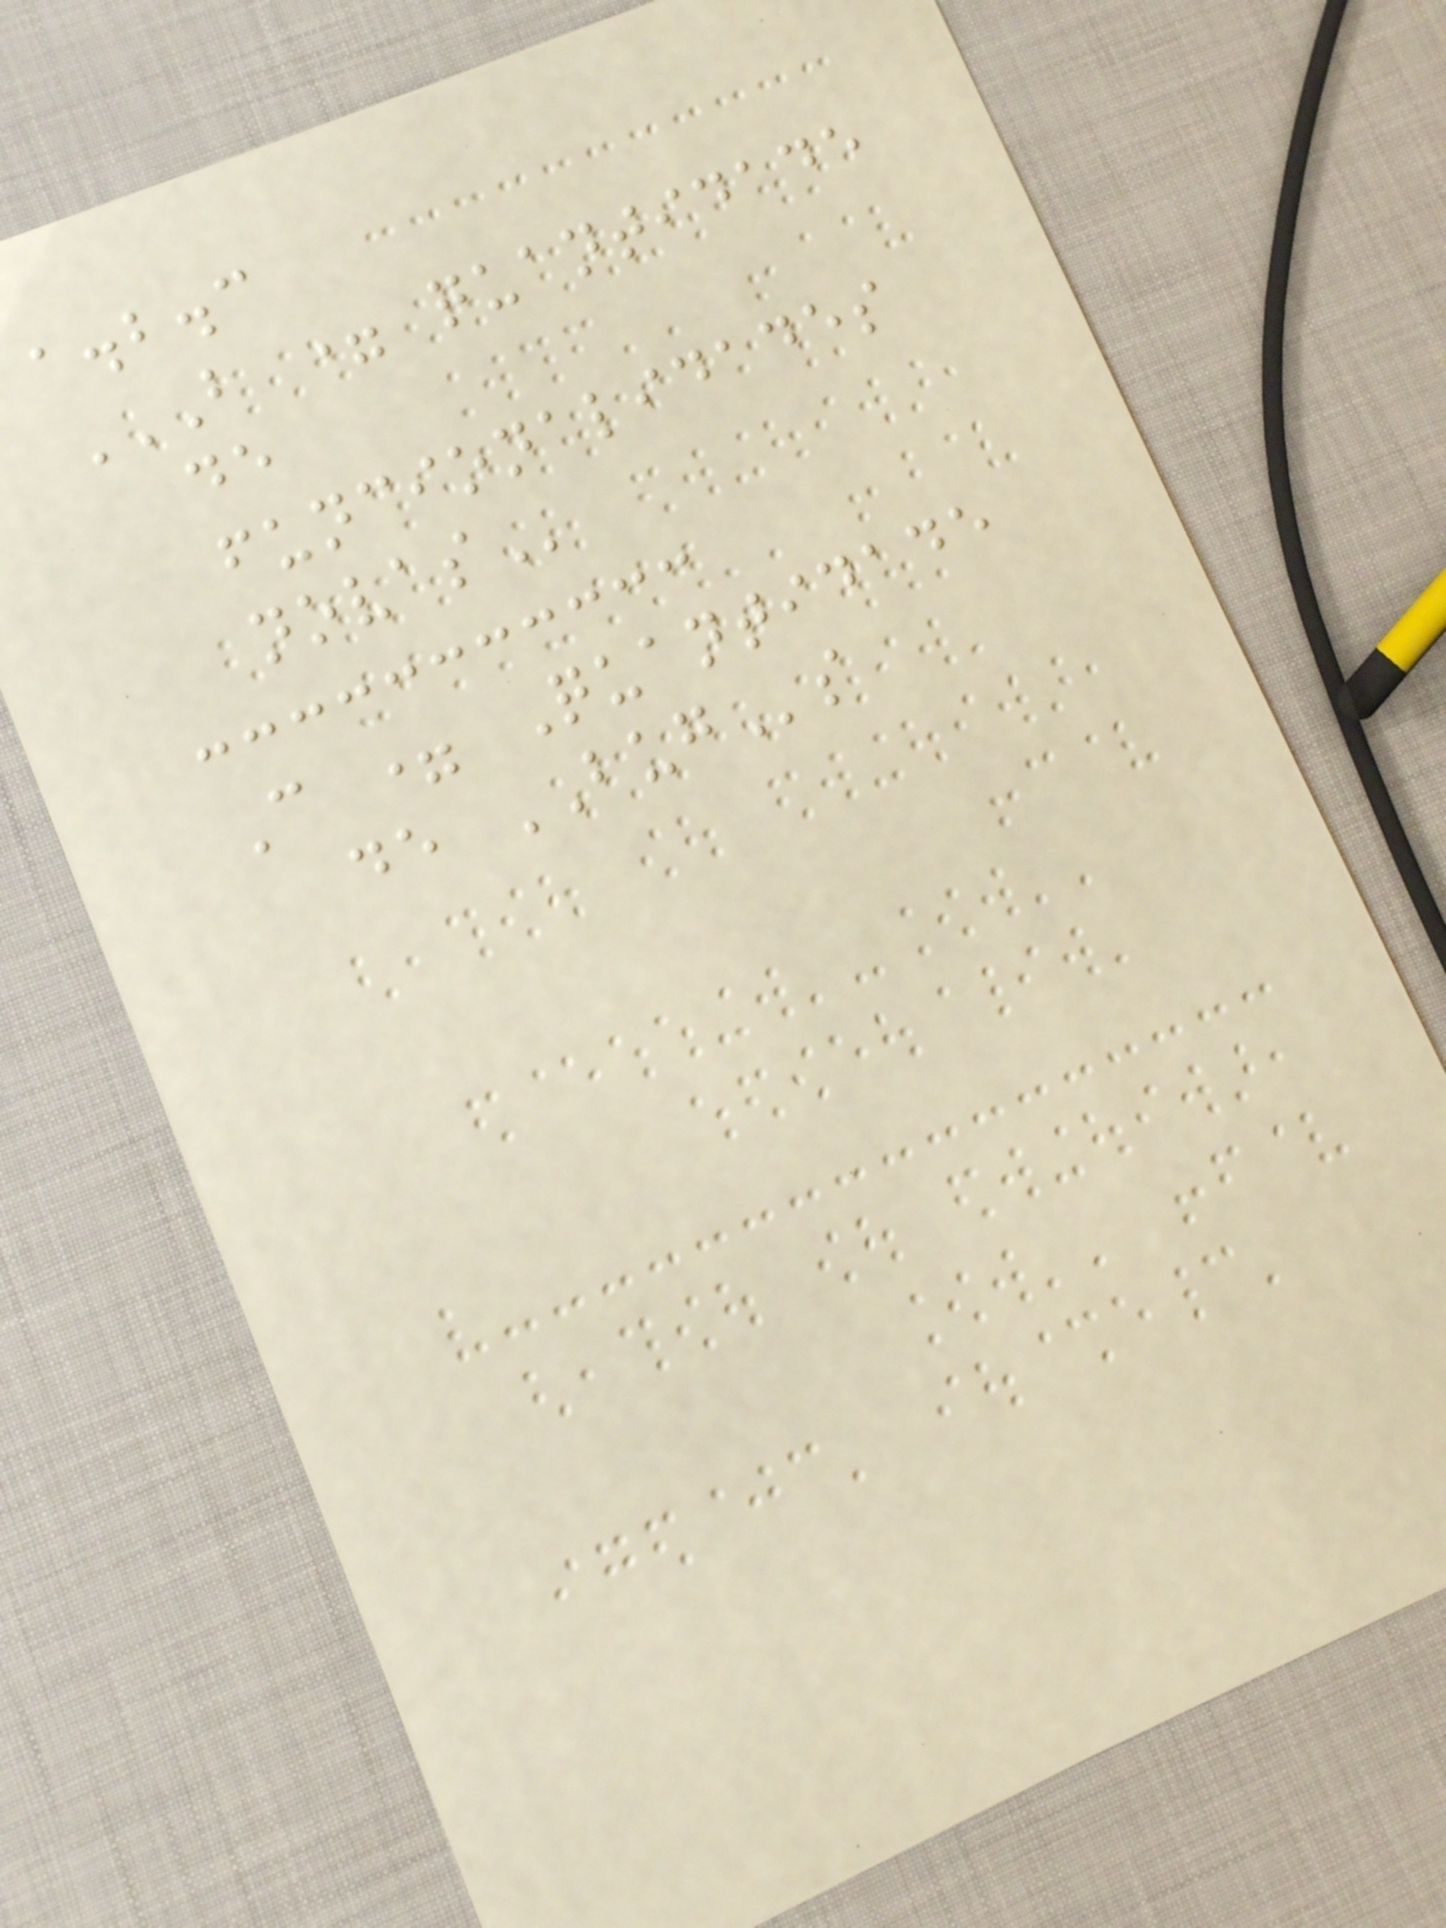a.b.c
B = QUANTIDADE
DE
FUNCIONALIDADES
NOVAS
C = Quantidade
de BUGs
